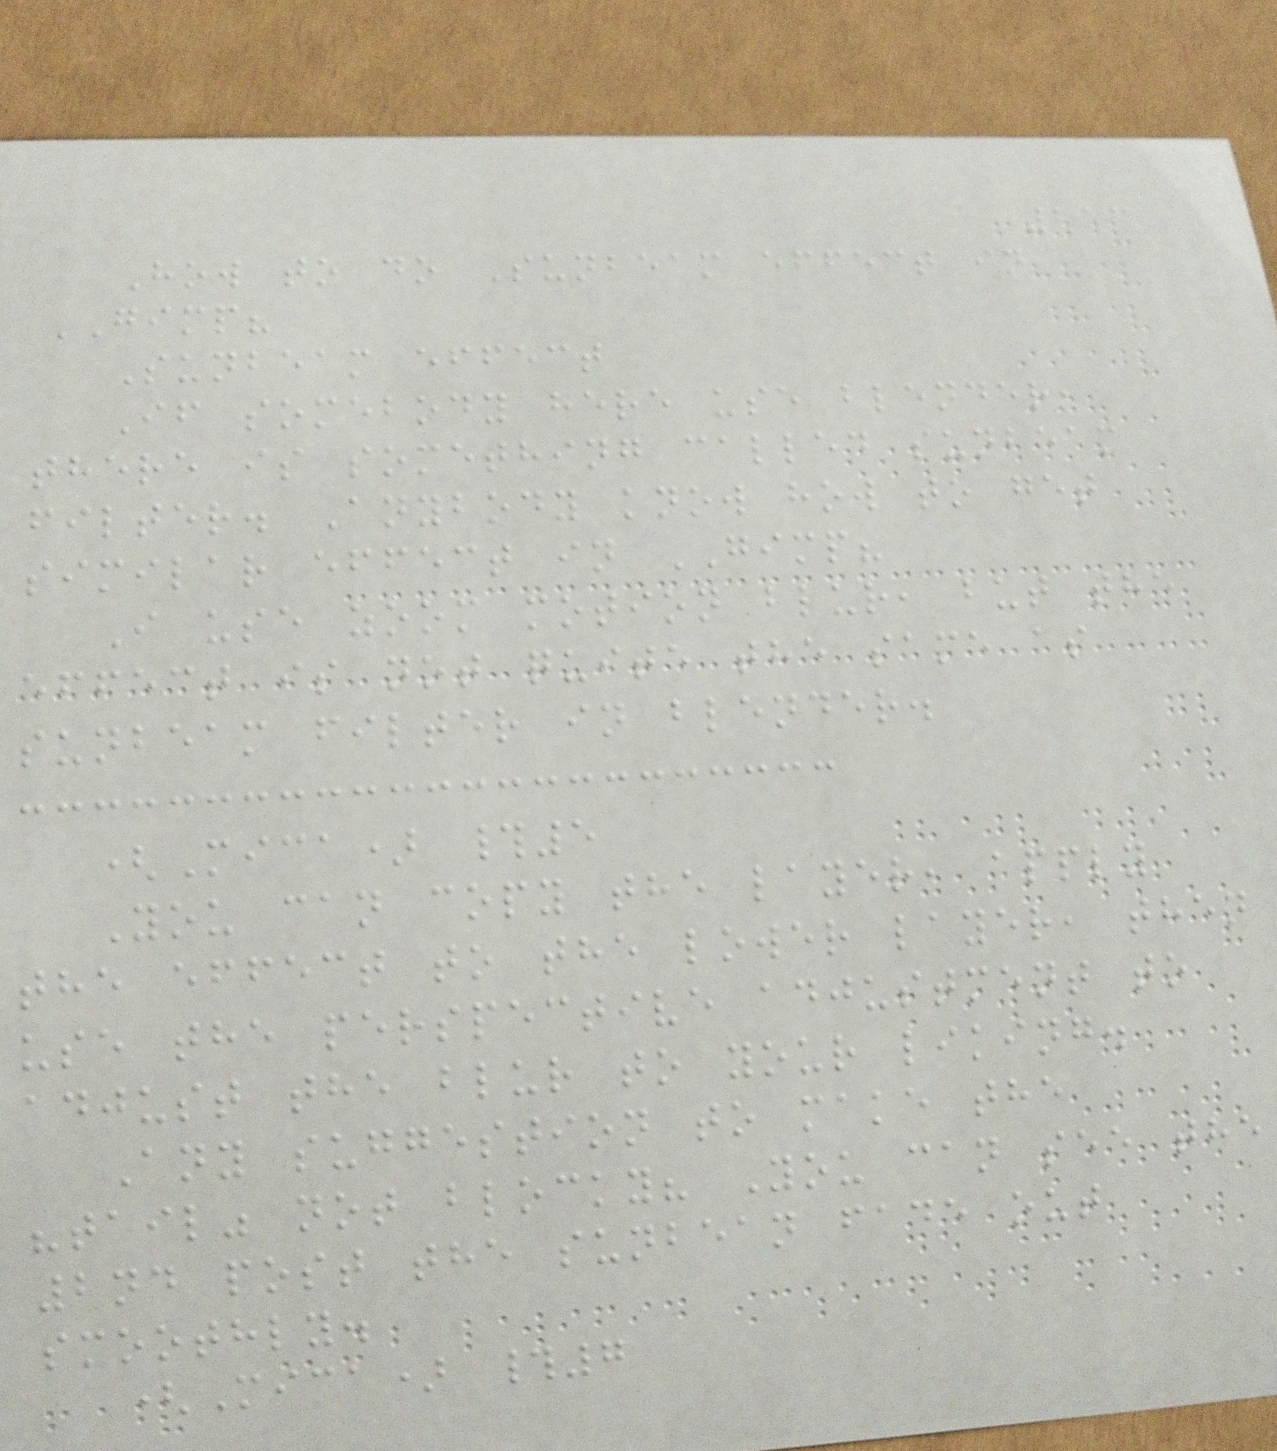213
How to do Sunbeam effect in
GIMP?
Sunbeam effect
If somebody here use blender,
there is something called sunbeam
filter. Anybody know how to get
similar effect in GIMP?
I use zoom motion blur, but the
effect is not quite the same as
sunbeam filter in blender.
(Mica) #5
You can copy the layer, apply
the effect to the lower layer, then
use the perspective adjustment to
adjust the blur to your liking.
Any suggestion to make the
"tail" not blocky? You can see the
2nd post the sunbean fade out
smoothly.
(Mica) #7
